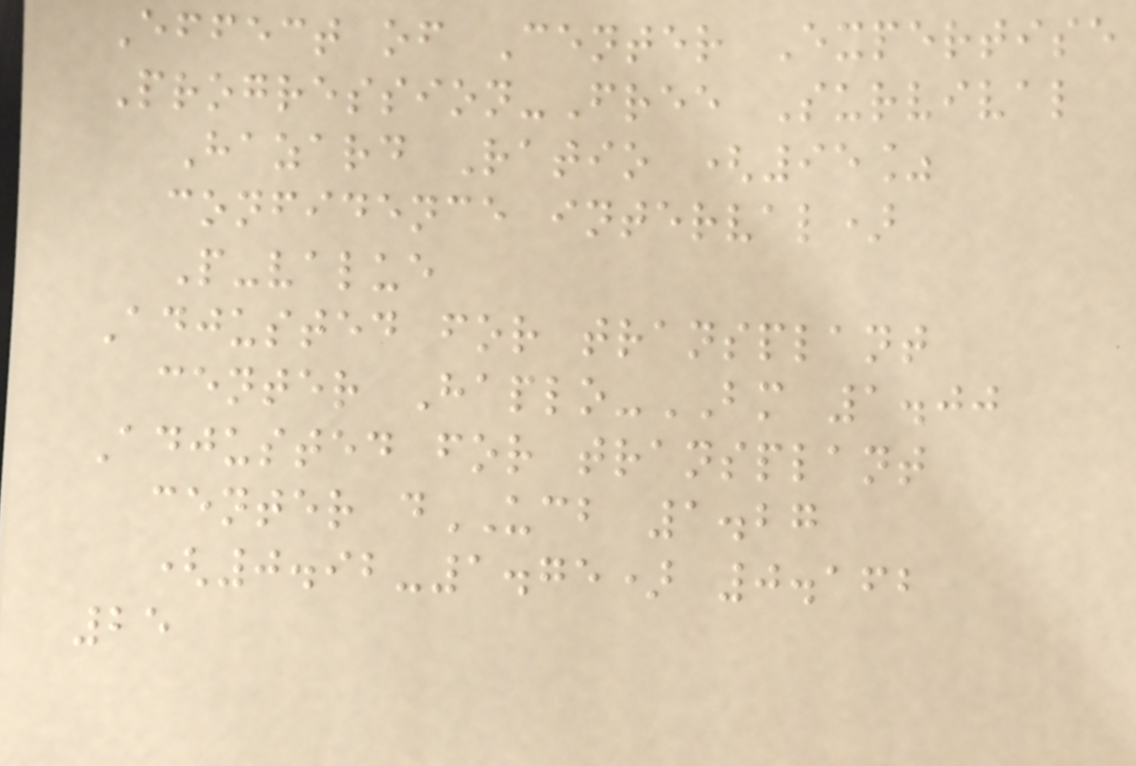Effect of Center Expertise
Progression-Free Survival
Hazard Ratio (95%
confidence interval)
P-value
Adjusted for transplant
center Haplo-BM 1.00
Adjusted for transplant
center dUCB 1.27
(0.92-1.75) 0.162
25
